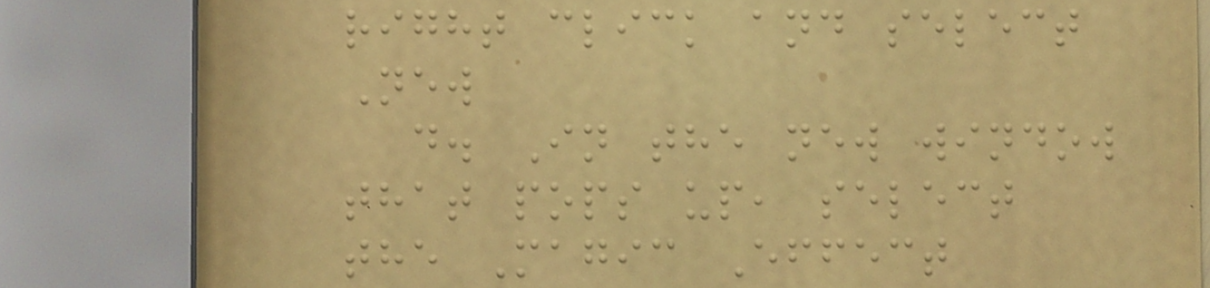right click and select
New
d. In the new window
that pops up, select
the Magic Effect
